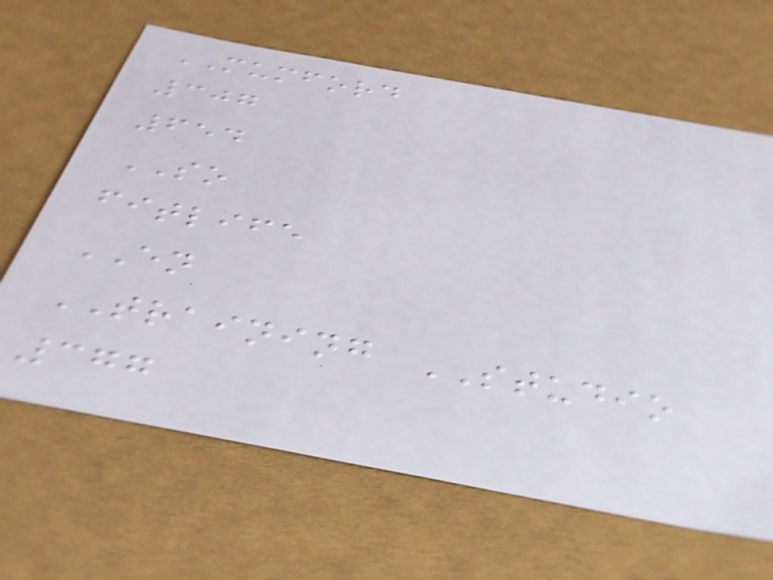MUMFORD
307
654
SO
fitlife
EN
TRAINING STUDIO
377
